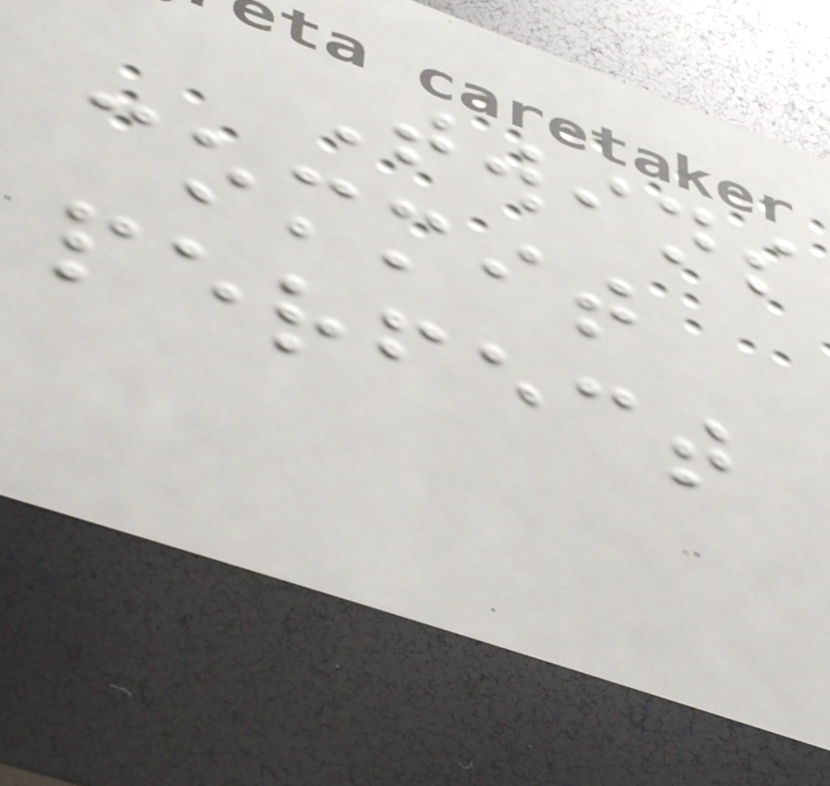Twins
commit
perfect
